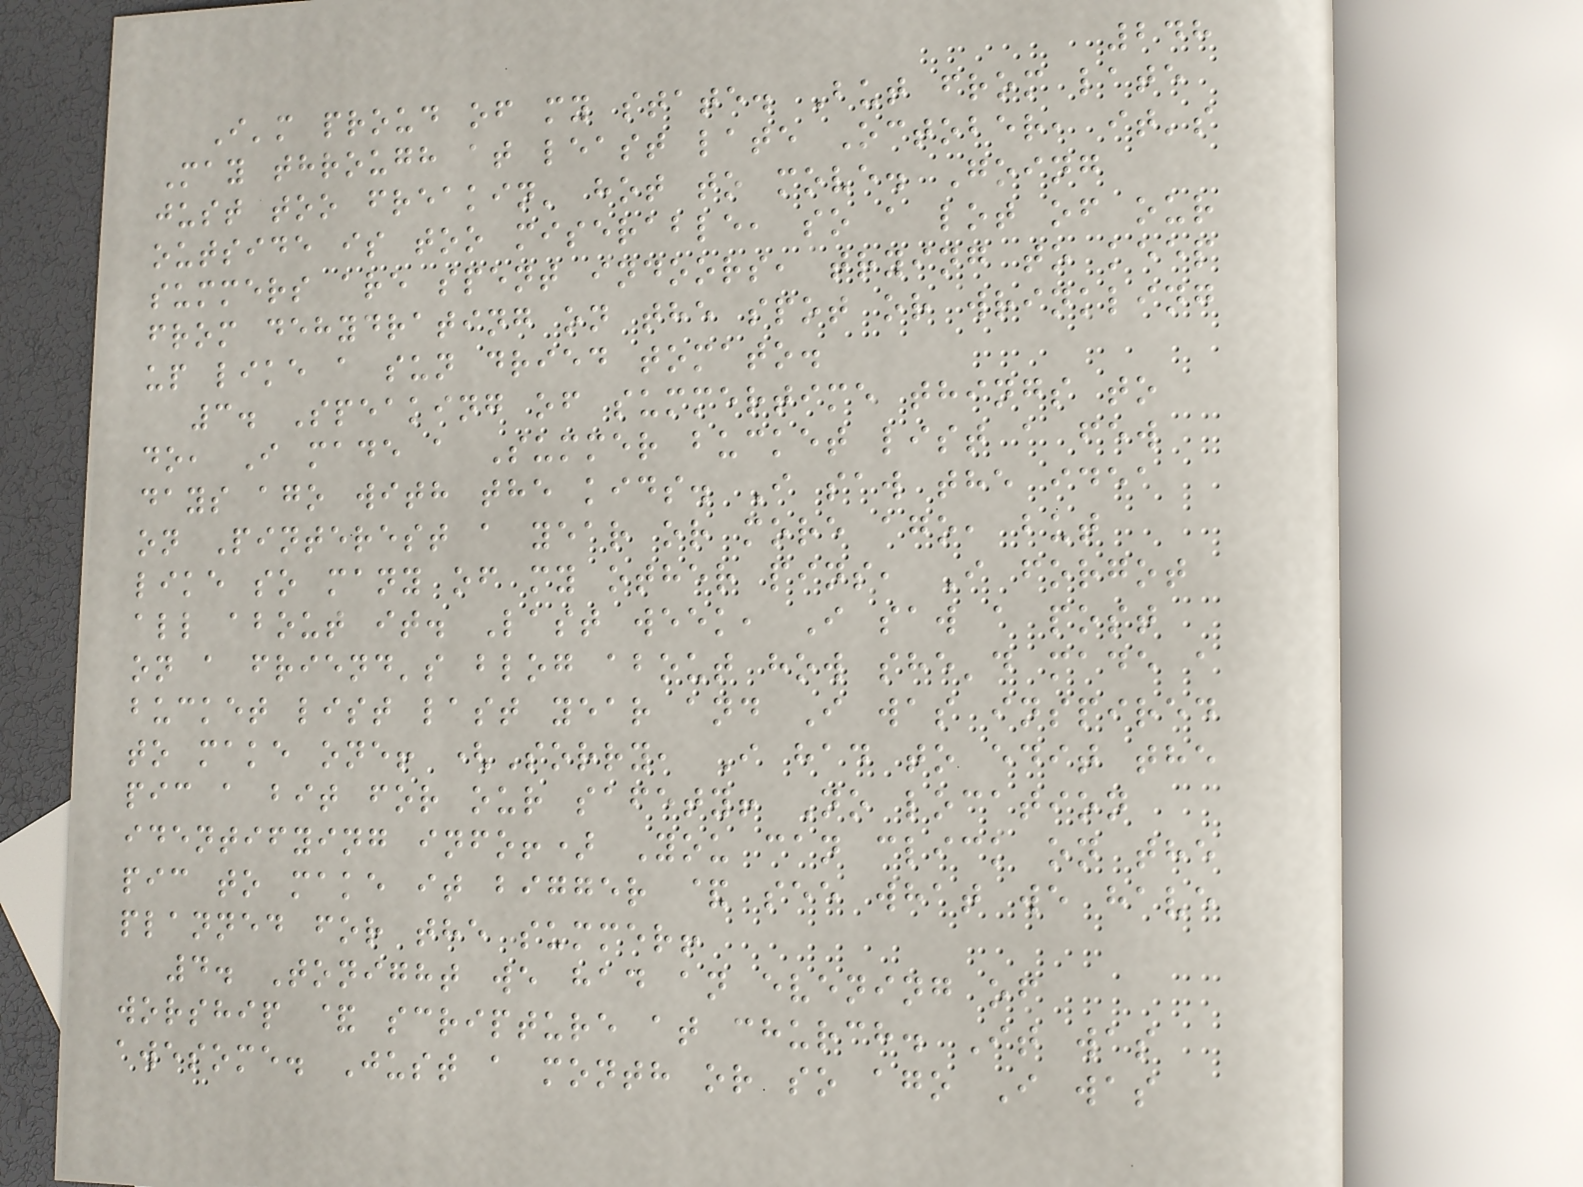248
I'm proud of my state. But from late
May through at least late October, it's
just too freakin' hot to move. Going
outside is too miserable, so a lot of our
summers are spent indoors, trying to keep
from dehydrating on the spot or wrinkling
up like a sun dried tomato.
3. Speaking of summertime things to
do, I made a Summer bucket list a few
days ago with the kids. I saw the idea
on Pinterest a year or more ago, but
like so many of my other pins, I forgot
all about it. Last week, I saw a post
on a friend's blog about how she'd made a
bucket list last year and I was inspired
to make one! (Sorry, I had to edit the
pic a bit for our safety! No location
identifying info!) You can click on the
pic to make it bigger & see what we have
planned for the summer!
4. Tonight we had an evening of
worship & scripture at church. It was
awesome. Just a month or so ago I was
